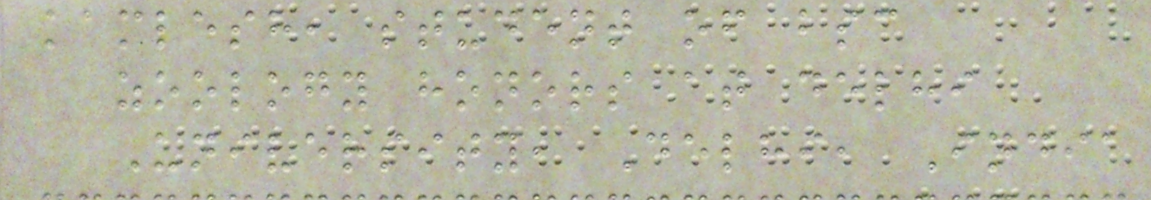kamlesh, student of bsc
zoology honors at delhi
University, Delhi, India
